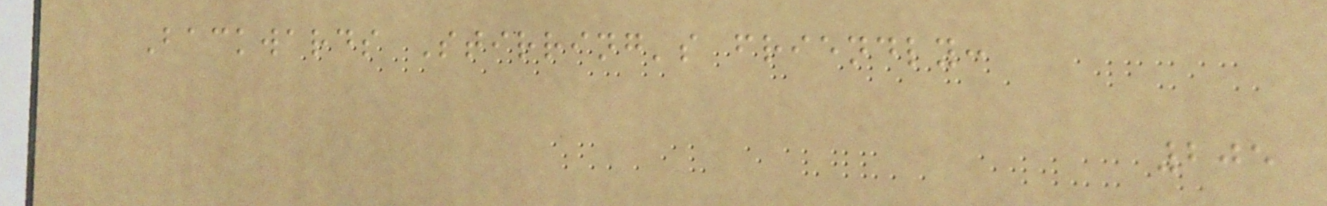Backwards Stirring's friendly:
205
